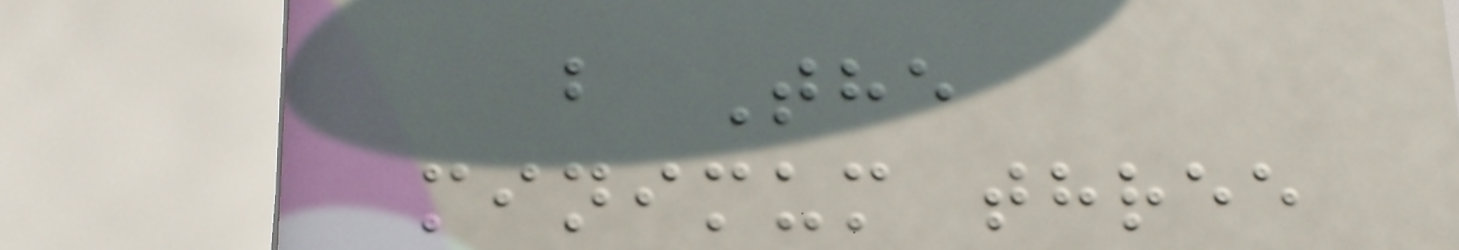b The
minimum three
